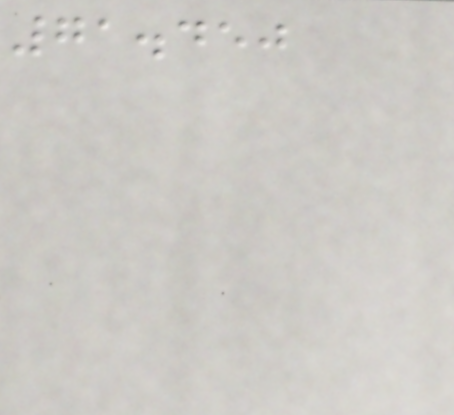71.450
